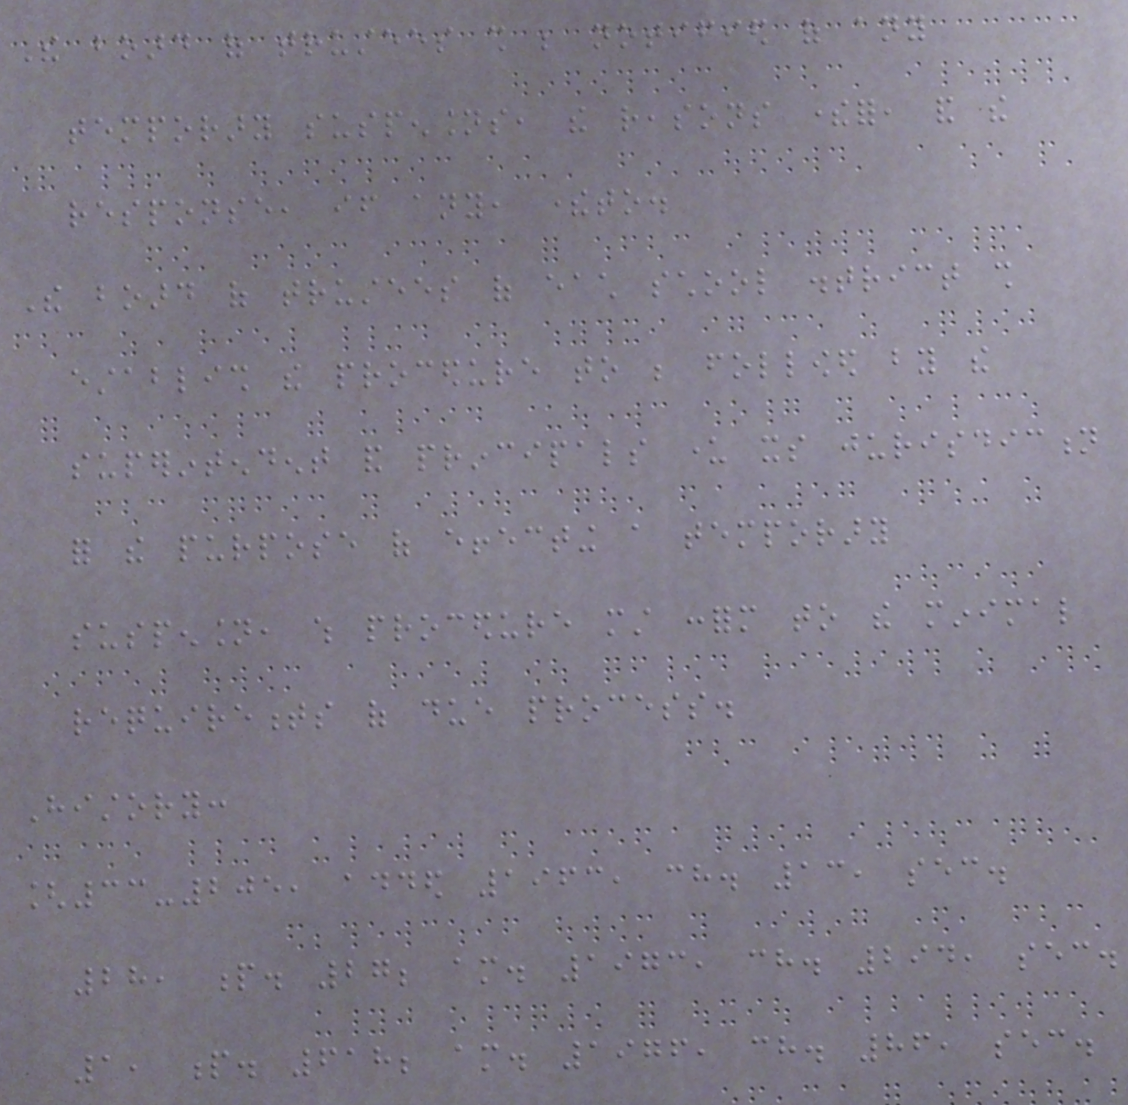The board of trustees shall be notified of any
temporary suspensions, the reasons therefor, and the
response, if any, thereto.
The board of trustees of each school district shall
establish the procedure to be followed by the
superintendent and principals under its jurisdiction
for the purpose of effecting a temporary
suspension, which procedure must conform to the minimal
requirements of due process.
History:
[33-205, added 1963, ch. 13, sec.
28, p. 27; am. 1973, ch. 294, sec.
1, p. 618; am. 1976, ch. 86, sec.
